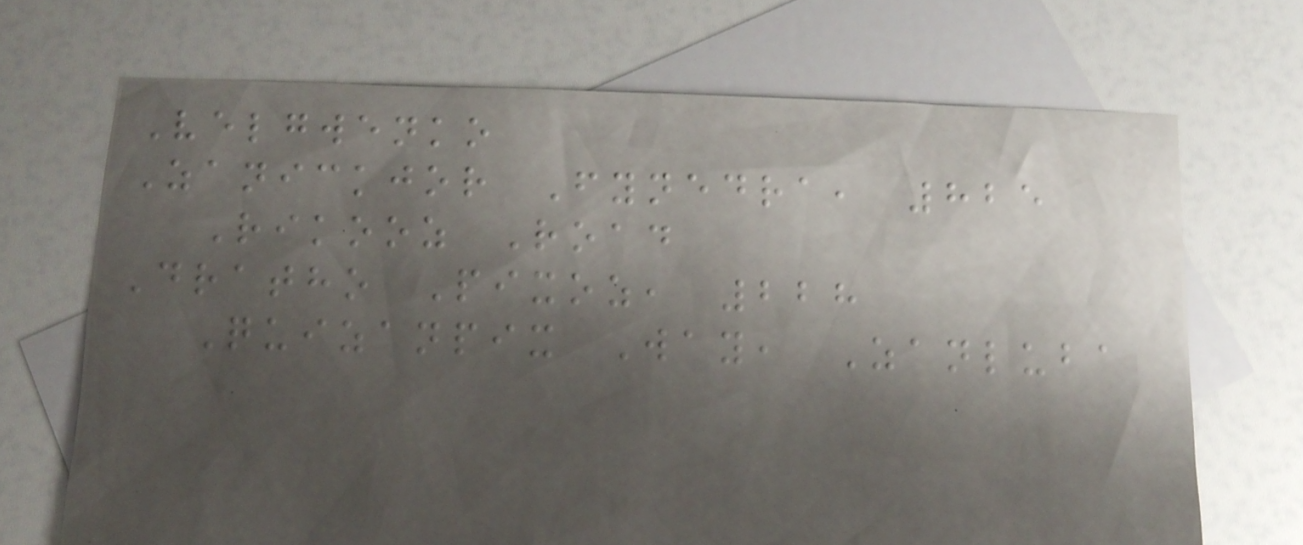Velgwenko
Zanickjor Fynedra, 825
Rikooz Road
Dratho Pixoz, 228
Quizanpix Way, Zanluba
